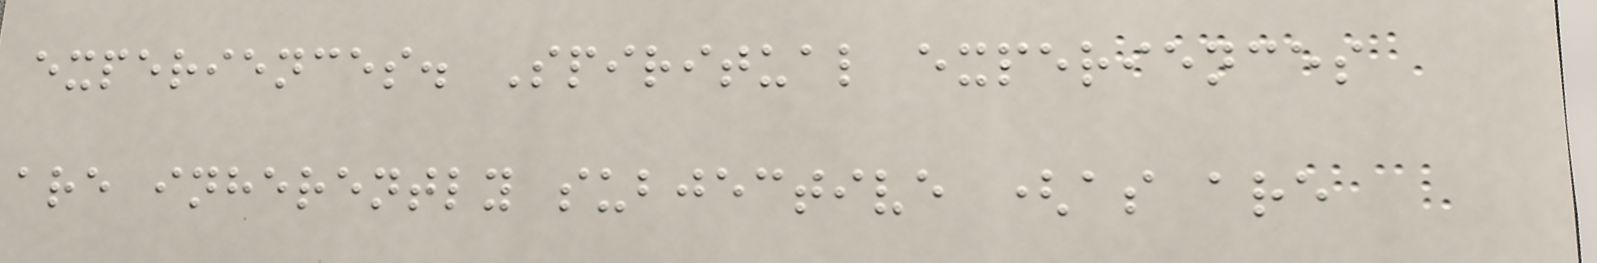experiences. Spiritual experiences
are inherently subjective (as are
